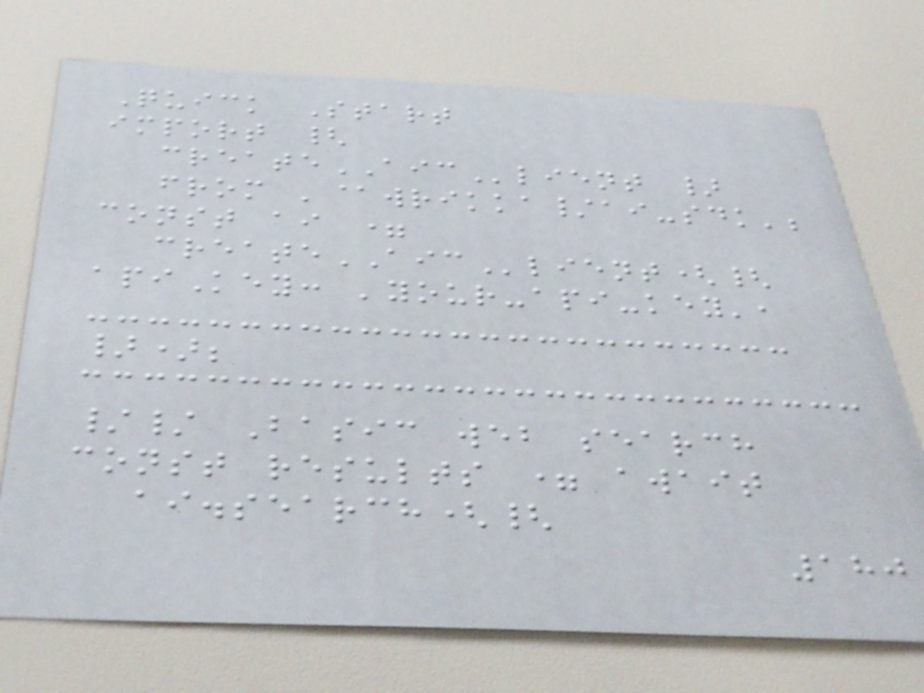Quick Start
import {
createAIClient }
from '@wrikka/ai-sdk';
const ai =
createAIClient({
apiKey: 'your-api-key',
});
// Basic web search
const results = await
ai.search({
180
